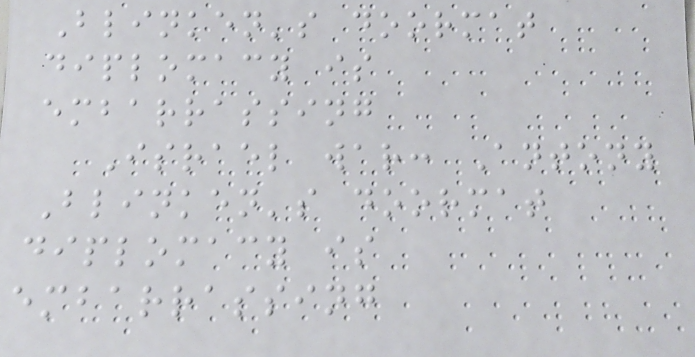Blinken's doormat
diplomacy is
embarrassing
Israel war: Antony
Blinken's doormat
diplomacy is
embarrassing
